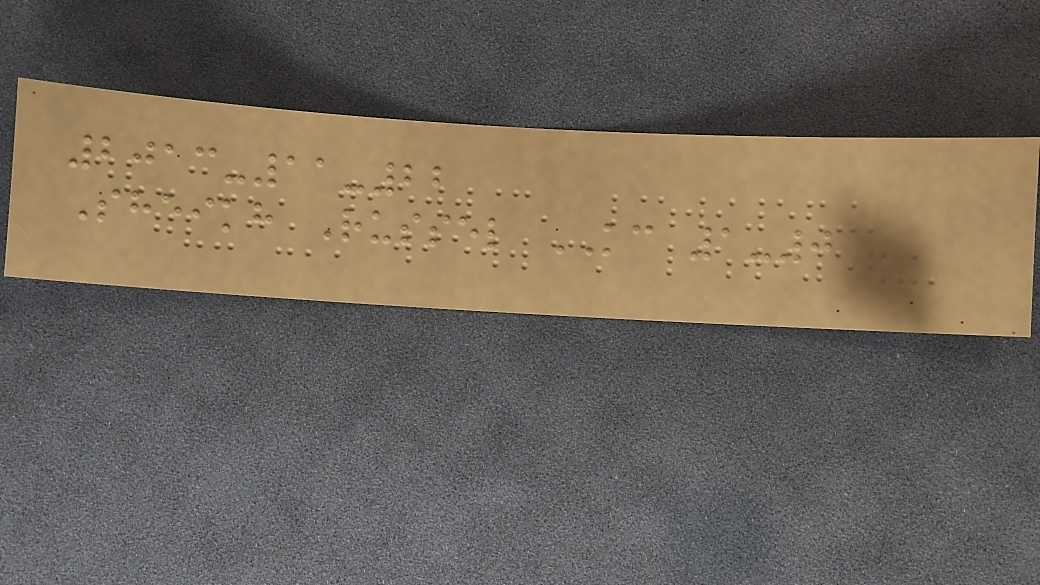2013-11-22
Sheikh Russel KC 1-0
